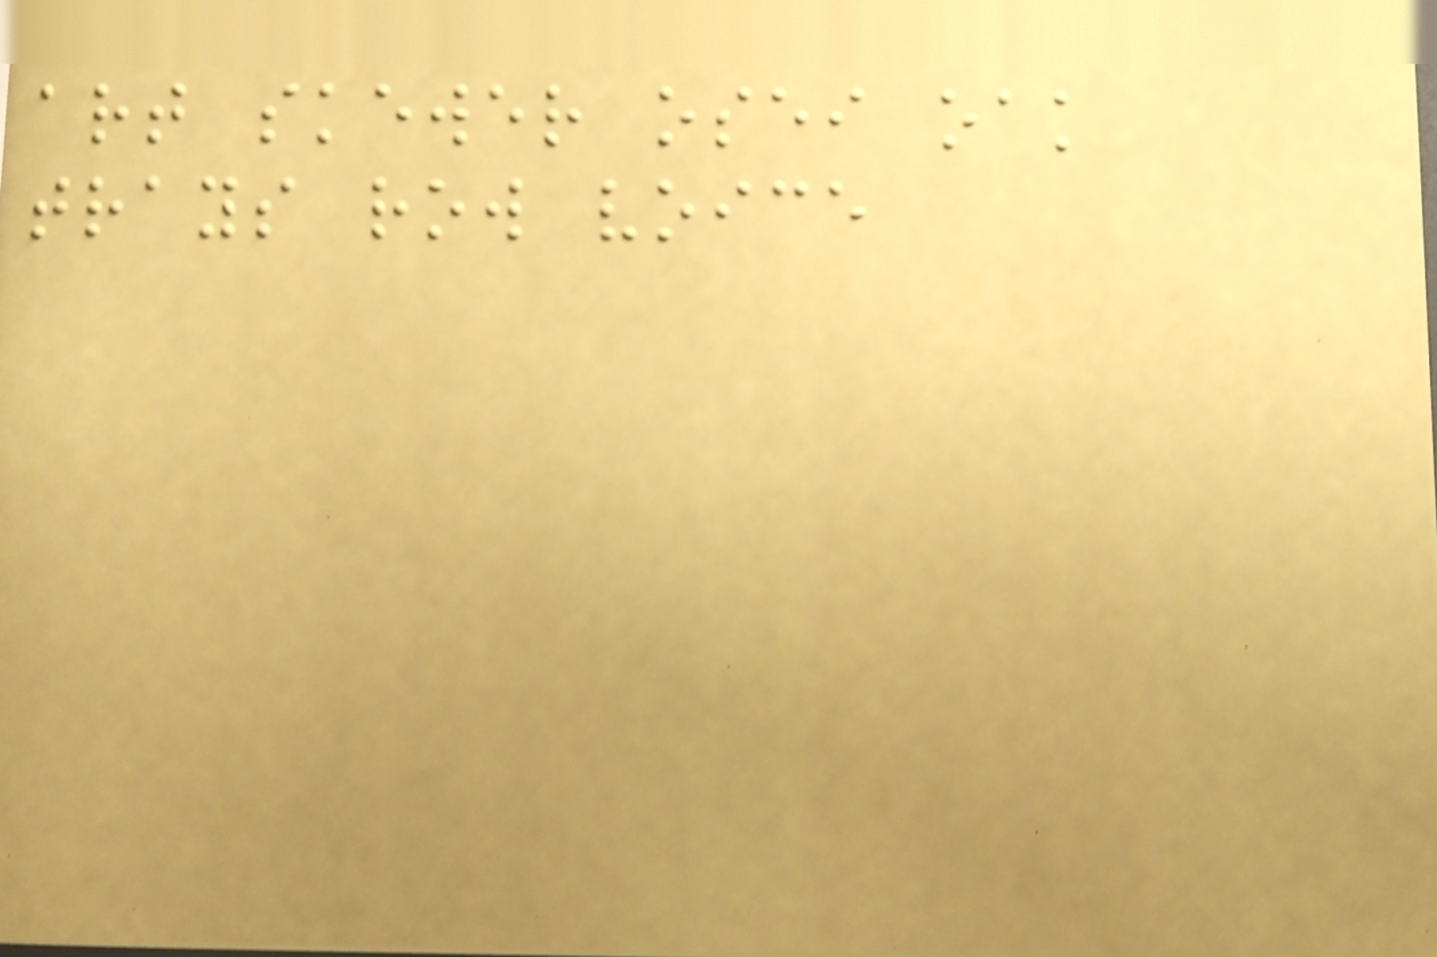art skewer osei oak
trays row voice
